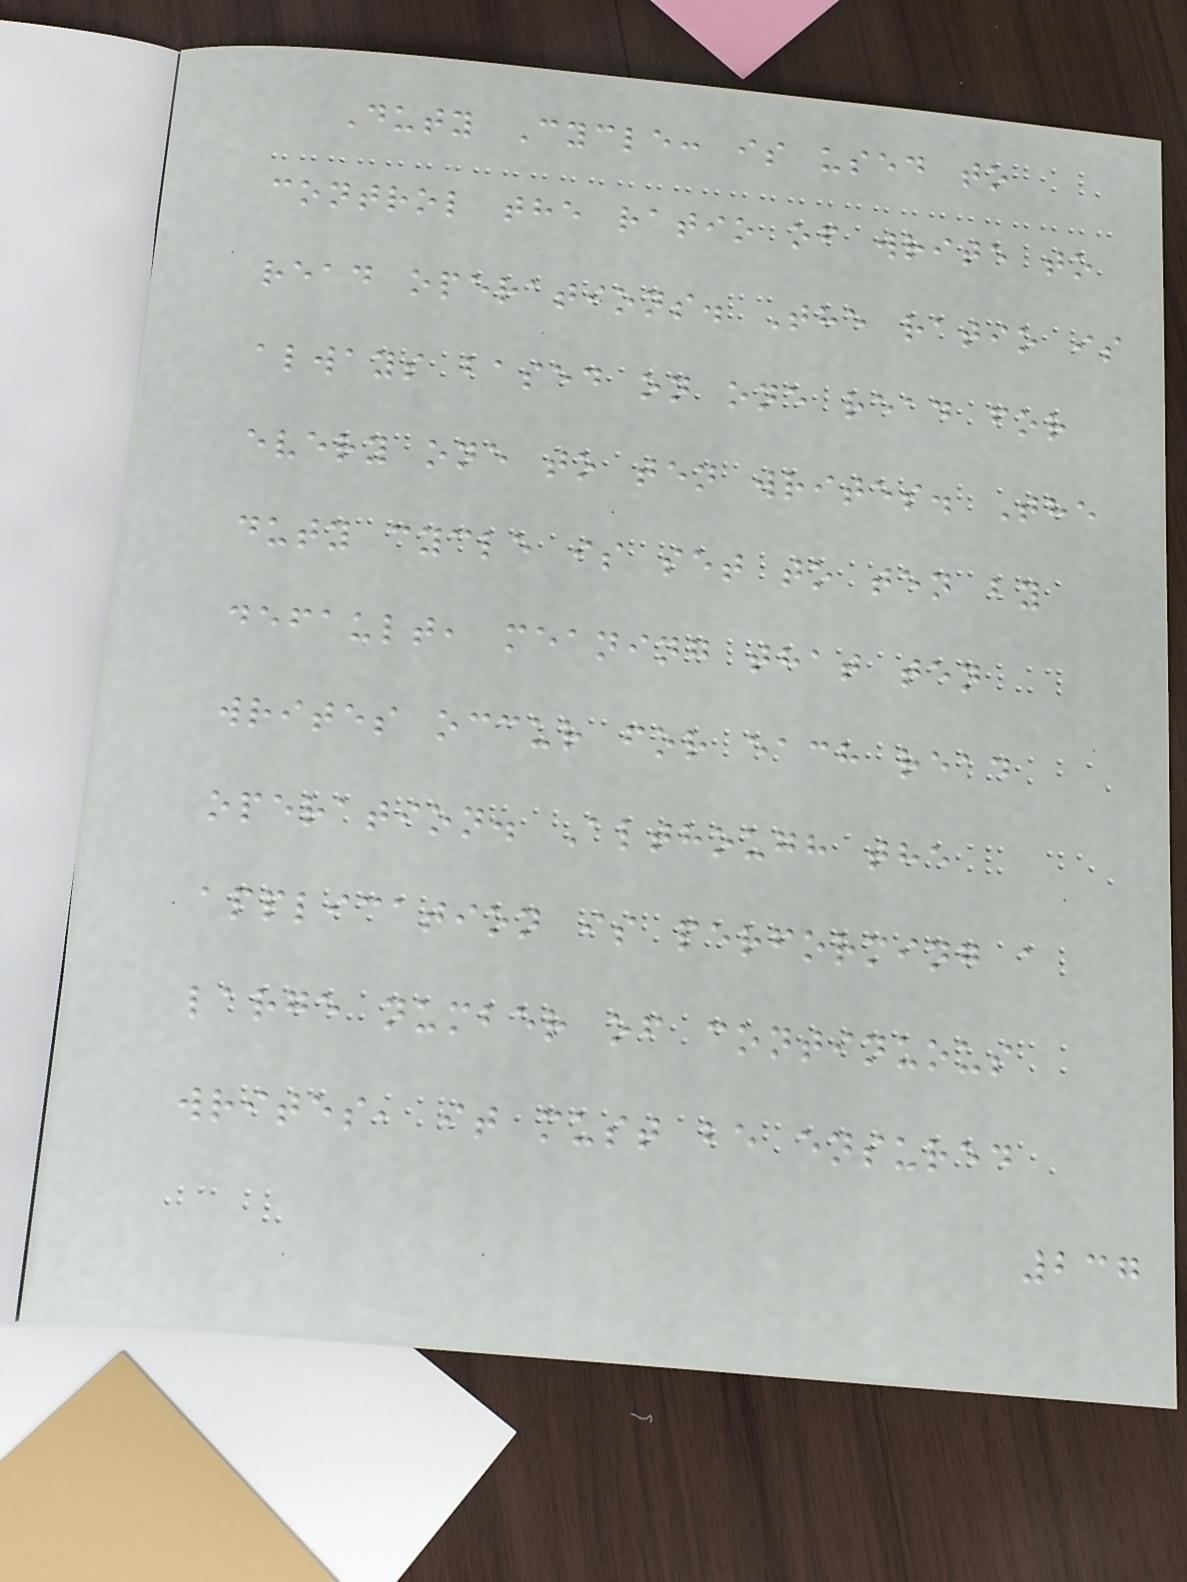Duty Cycle: is used to
control the ratio of write to
read operations. The ratio is
always based on one read for
every one to ten writes. The
duty cycle is set to ten by
default, meaning that ten
writes occur for each read
operation. Although the
application is performing a
large number of continuous
writes, it must be ensured
237
